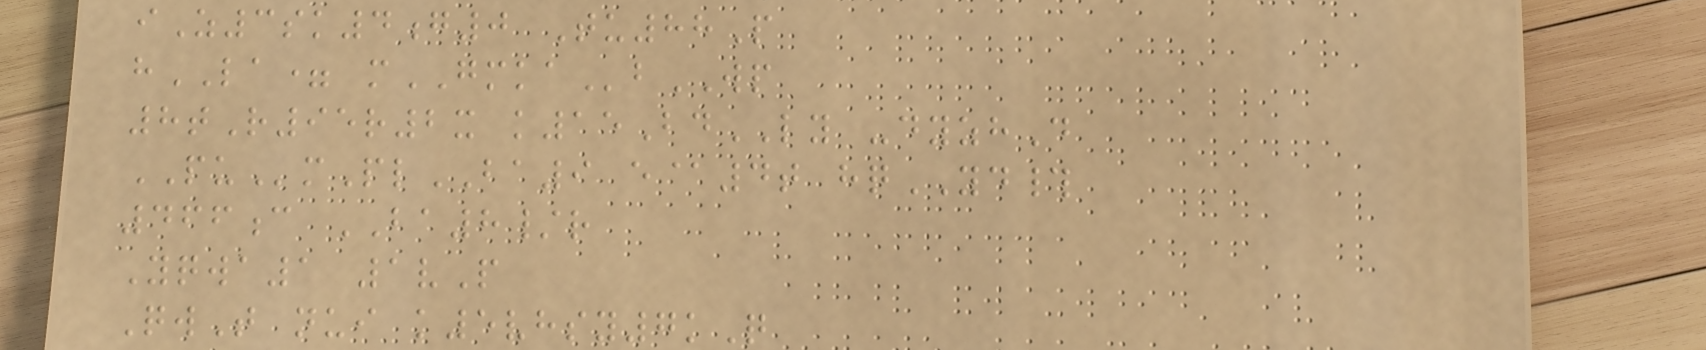iZ3sk4g0 Tu88P
hLA= mGMKAbWP
8tR95r2x k15BdLY -dyzhD
PUmPlBA9 e@4t hqYD#
466c BA8/r
Yqwa1 1vP
QwT nui k5vhsy7kQ
